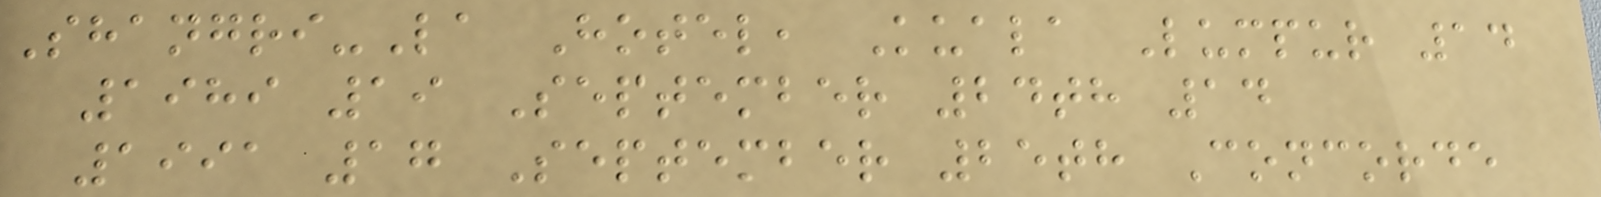Shangri-La Hotel, Kuala Lumpur 14
1989 19 September 24th 14
1991 17 September 25th Concorde
